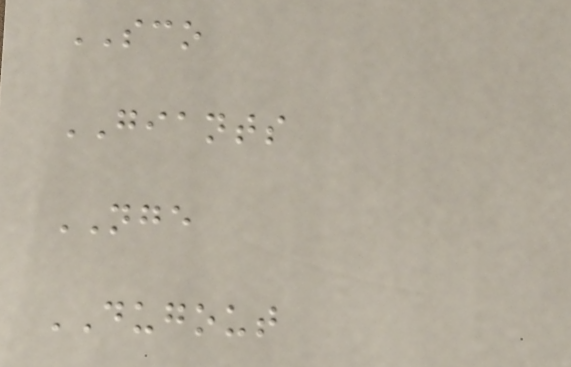SCO
GIANTS
NGE
DUGOUT
